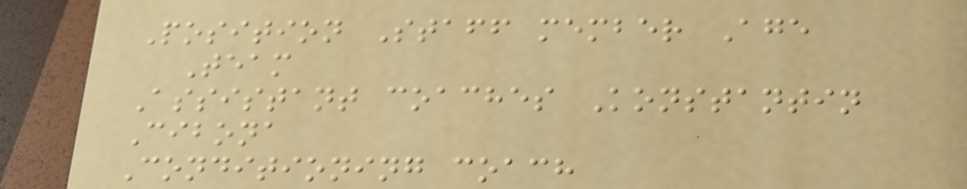Position Staff member Age
Team
Assistant coaches Konstantin
Cibona
Conditioning coach
